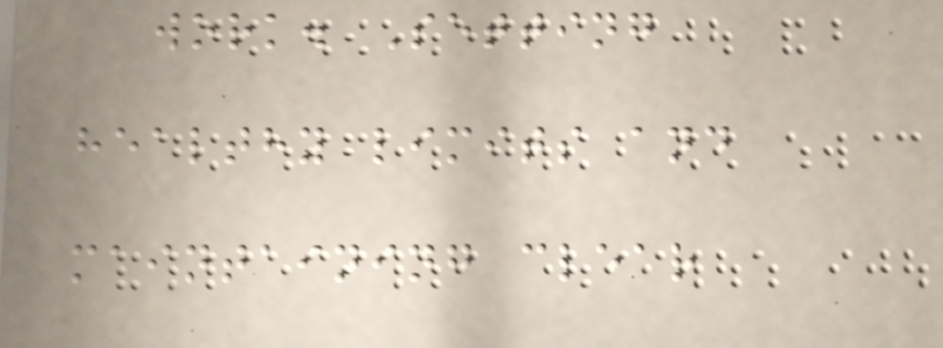work. Setting
healthy limits and
maintaining clear
